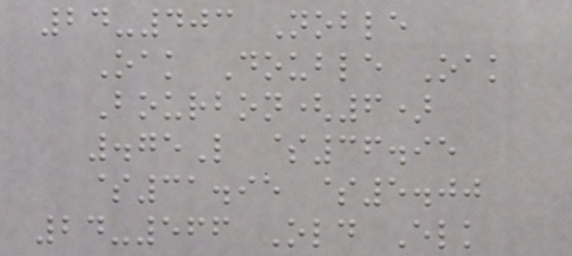24-403 Noble
Oak Double Oak
Bourbon(6)
.75L $36.95
$31.95 $5.00
24-566 Old Elk
